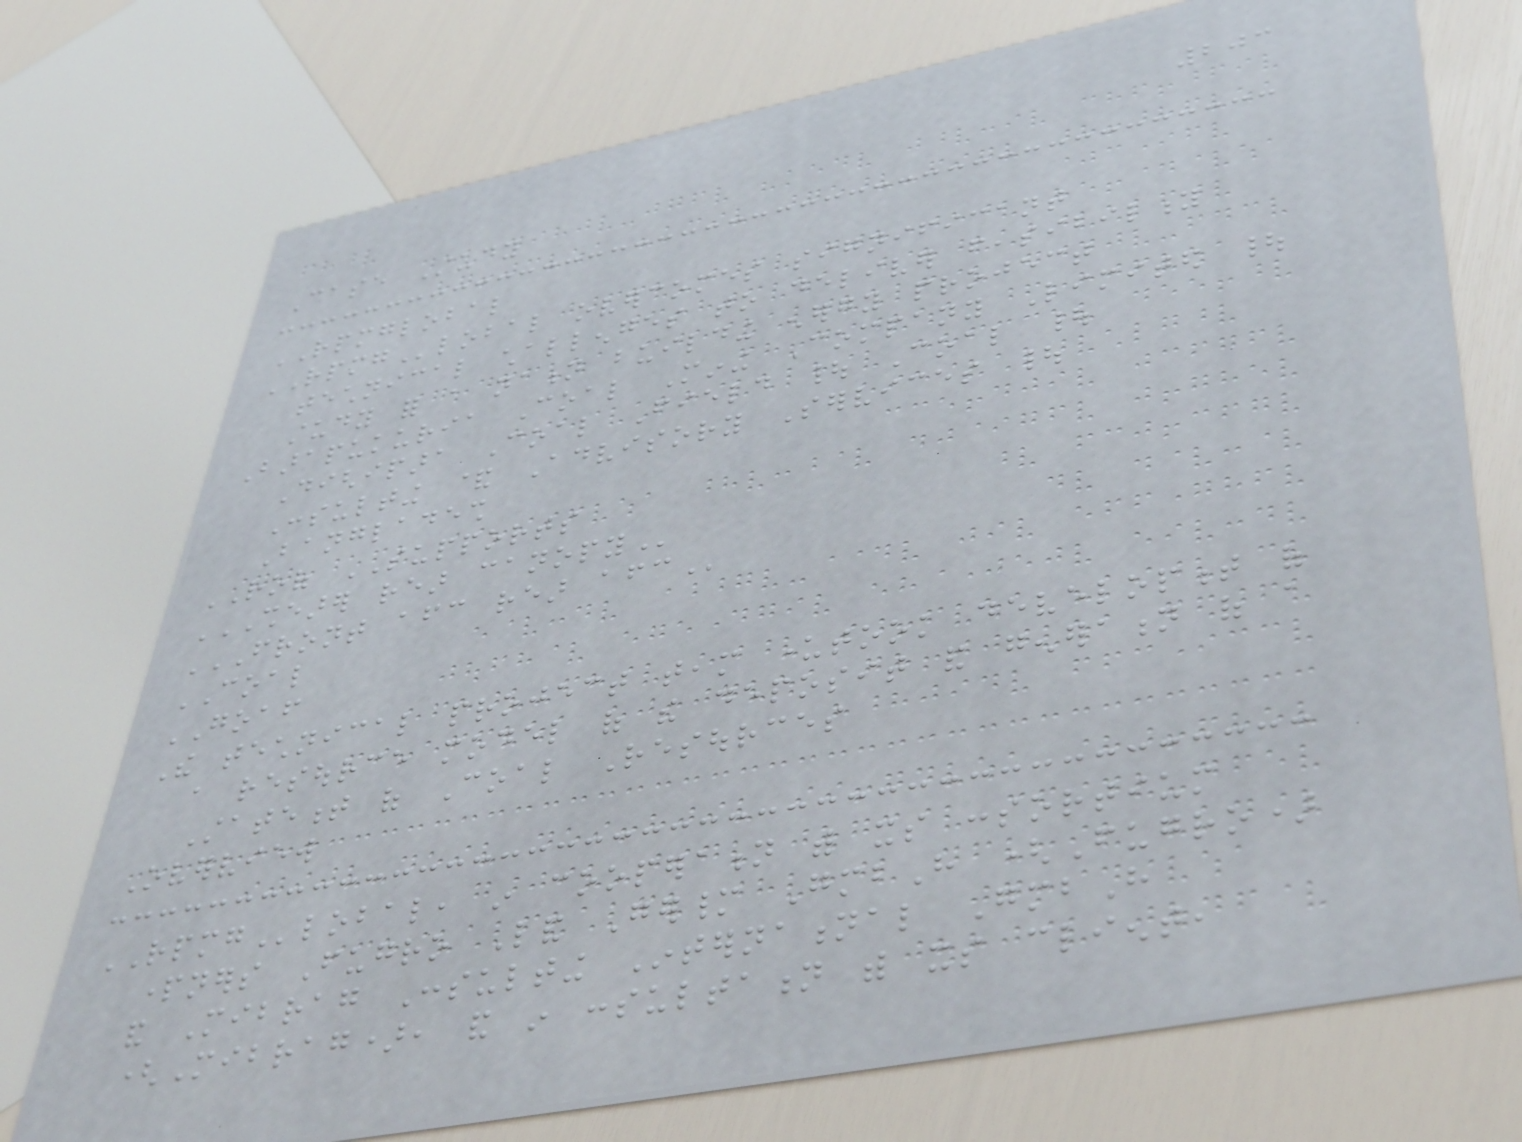203
Case Study
RPMGLOBAL
RPMGlobal overcomes significant
technical challenges to deliver feasibility
study for a nation building energy project
Barapukuria Coal Mining Company Limited |
Dighipara Coal Field | Coal |
Consulting & Advisory Services |
Bangladesh
ROOF SUPPORTS
SHEARER REAR CANOPY
FRONT AFC REAR AFC
COAL
GOAF
The technical project team undertook development of
a resource model of the deposit and generation of a
Statement of Coal Resources
Overview
RPMGlobal, in cooperation with its consortium
partners Fugro Land Germany GmbH (Fugro)
and Mibrag Consulting International GmbH
(Mibrag), and in consultation with its client,
